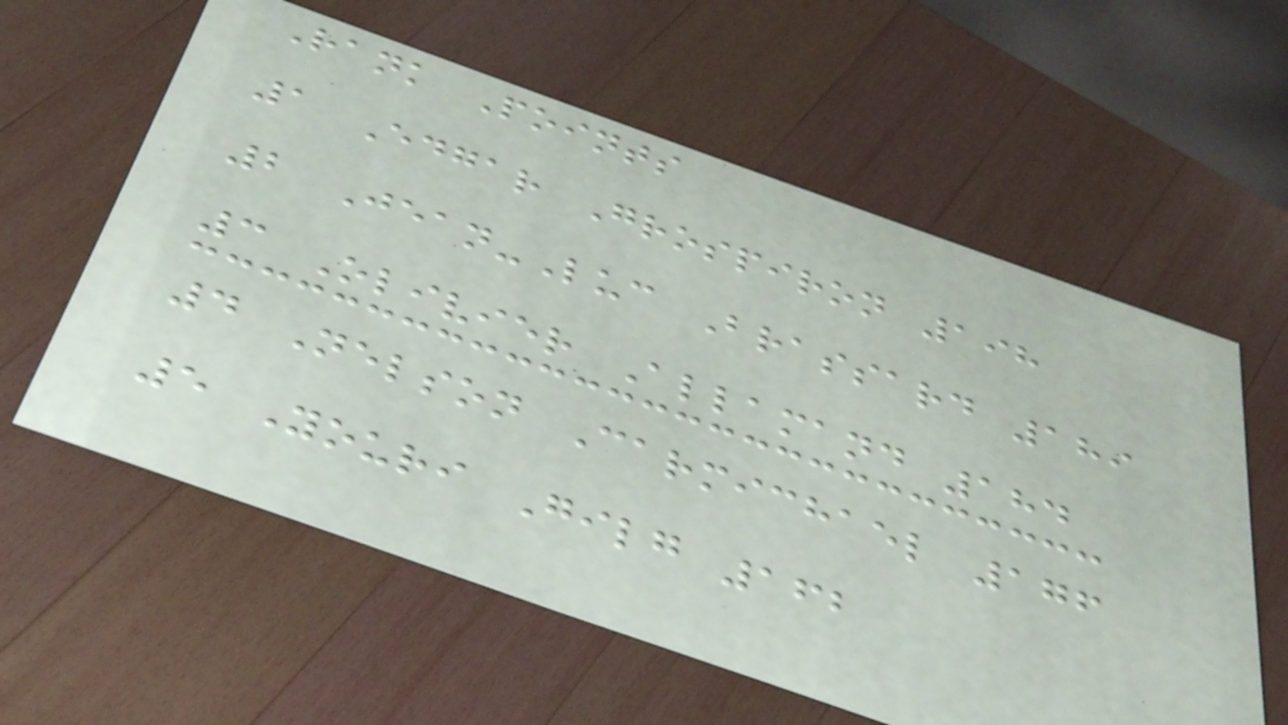Rank Points
1 Edgar Grospiron 198
2 Jean-Luc Brassard 189
3 Olivier Allamand 184
4 Nelson Carmichael 176
5 Youri Gilg 162
